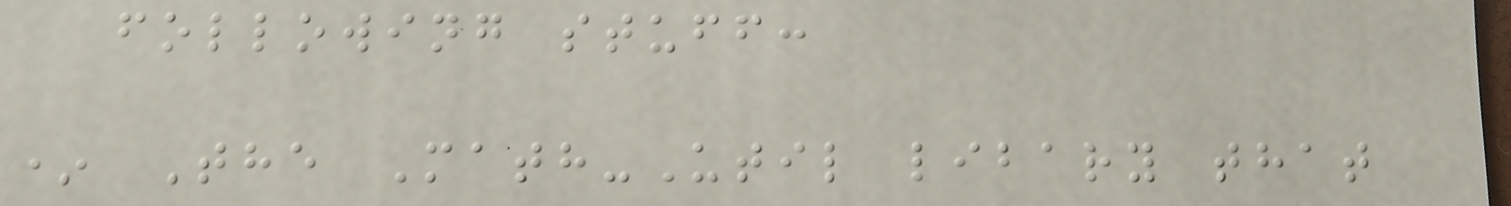following stuff:
* The Math-Util libary that
